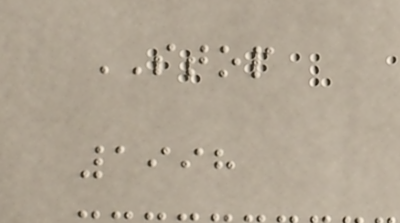STOP
1998
